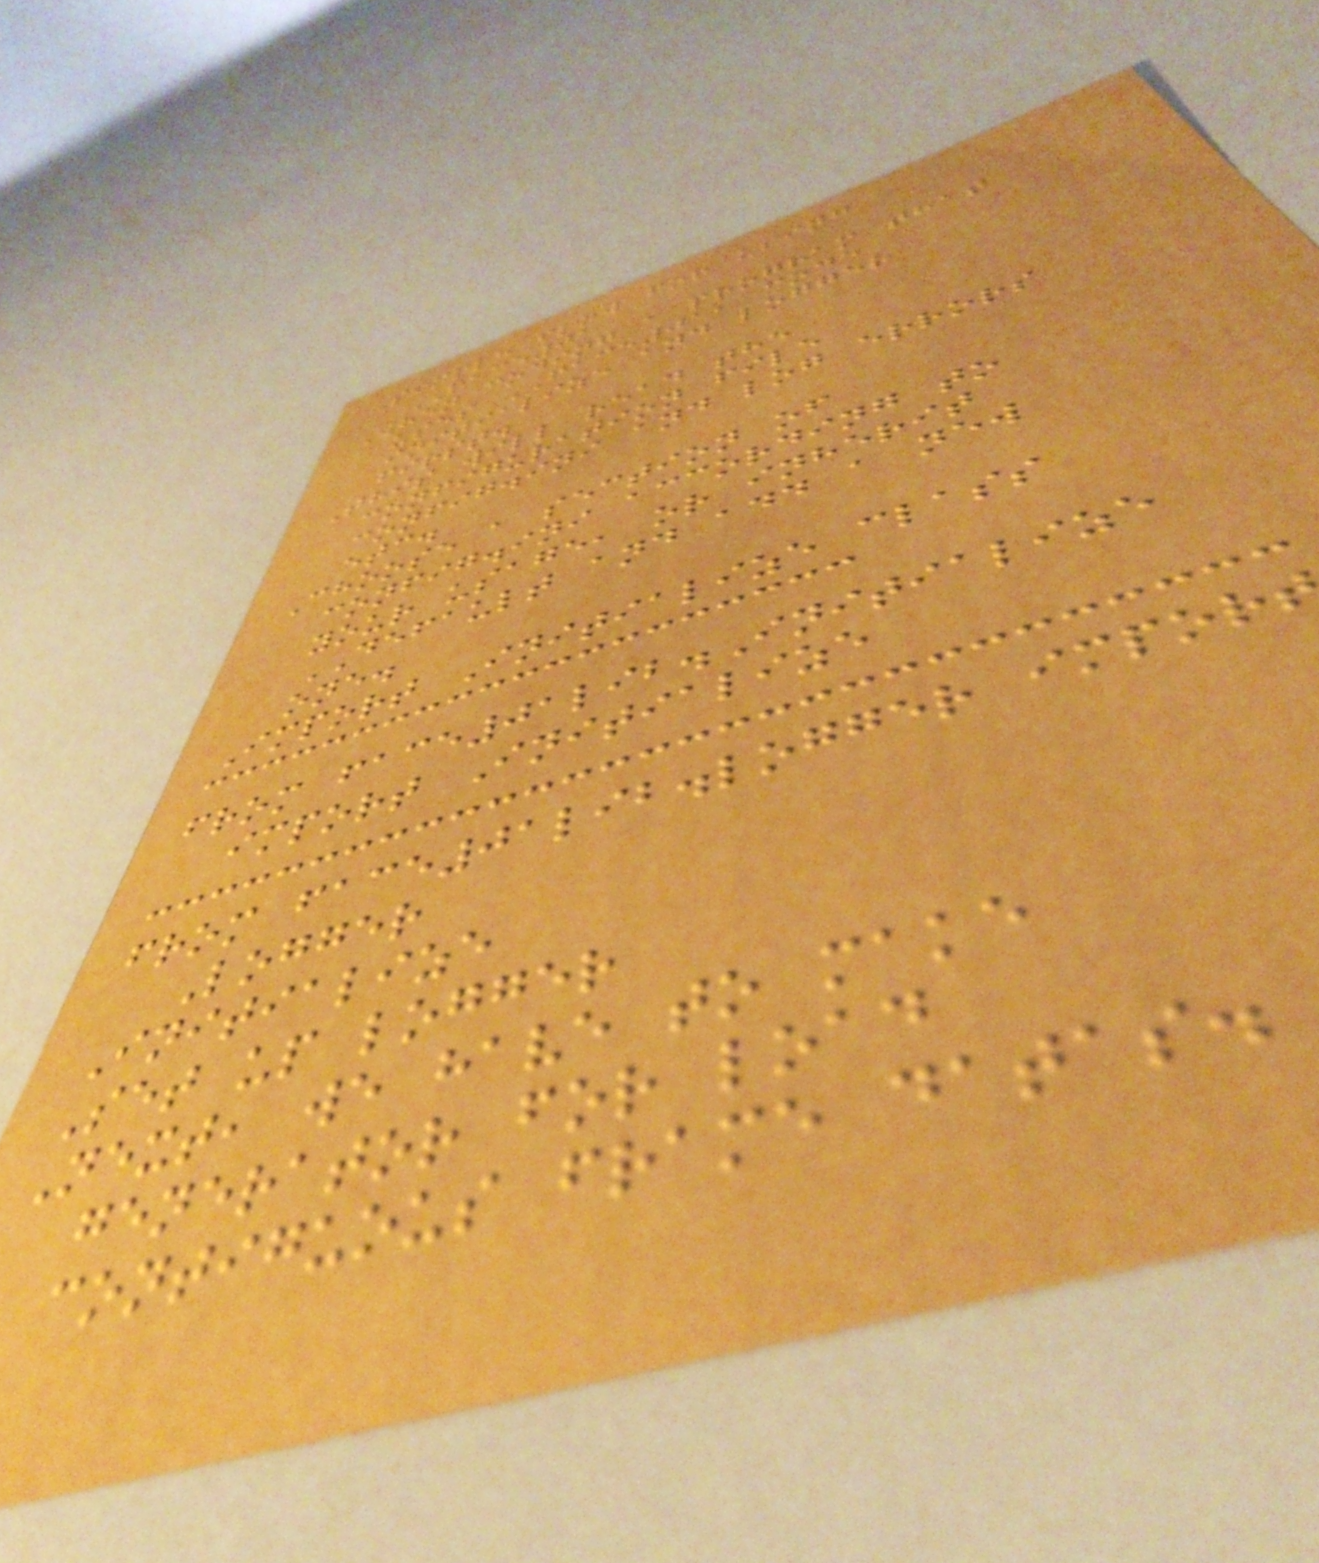Simple flow for using
FACE01
When coding a program that
uses FACE01, code
initialize and logger
first.
This will read the
configuration file
config.ini and log errors
etc.
Choose a section of
config.ini according to
your usage, or inherit
DEFAULT and add a new
one.
Import Initialize class
from face01lib.Initialize
import Initialize
from face01lib.logger import
Logger
Initialize
Set up logger
Next, we have to make
generator for load
contiguous frame datas.
